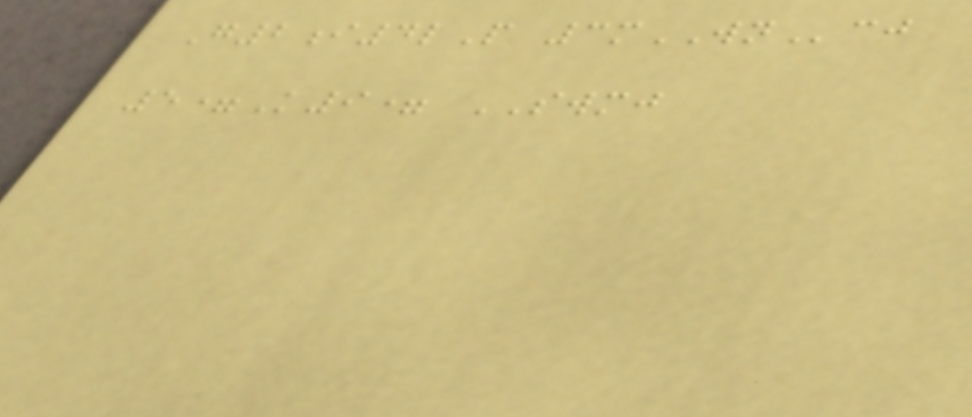G2i4lP 3mWNcj
5=K9= SWMJ
